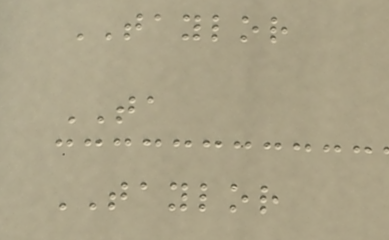TAYLOR
TA
TAYLOR
